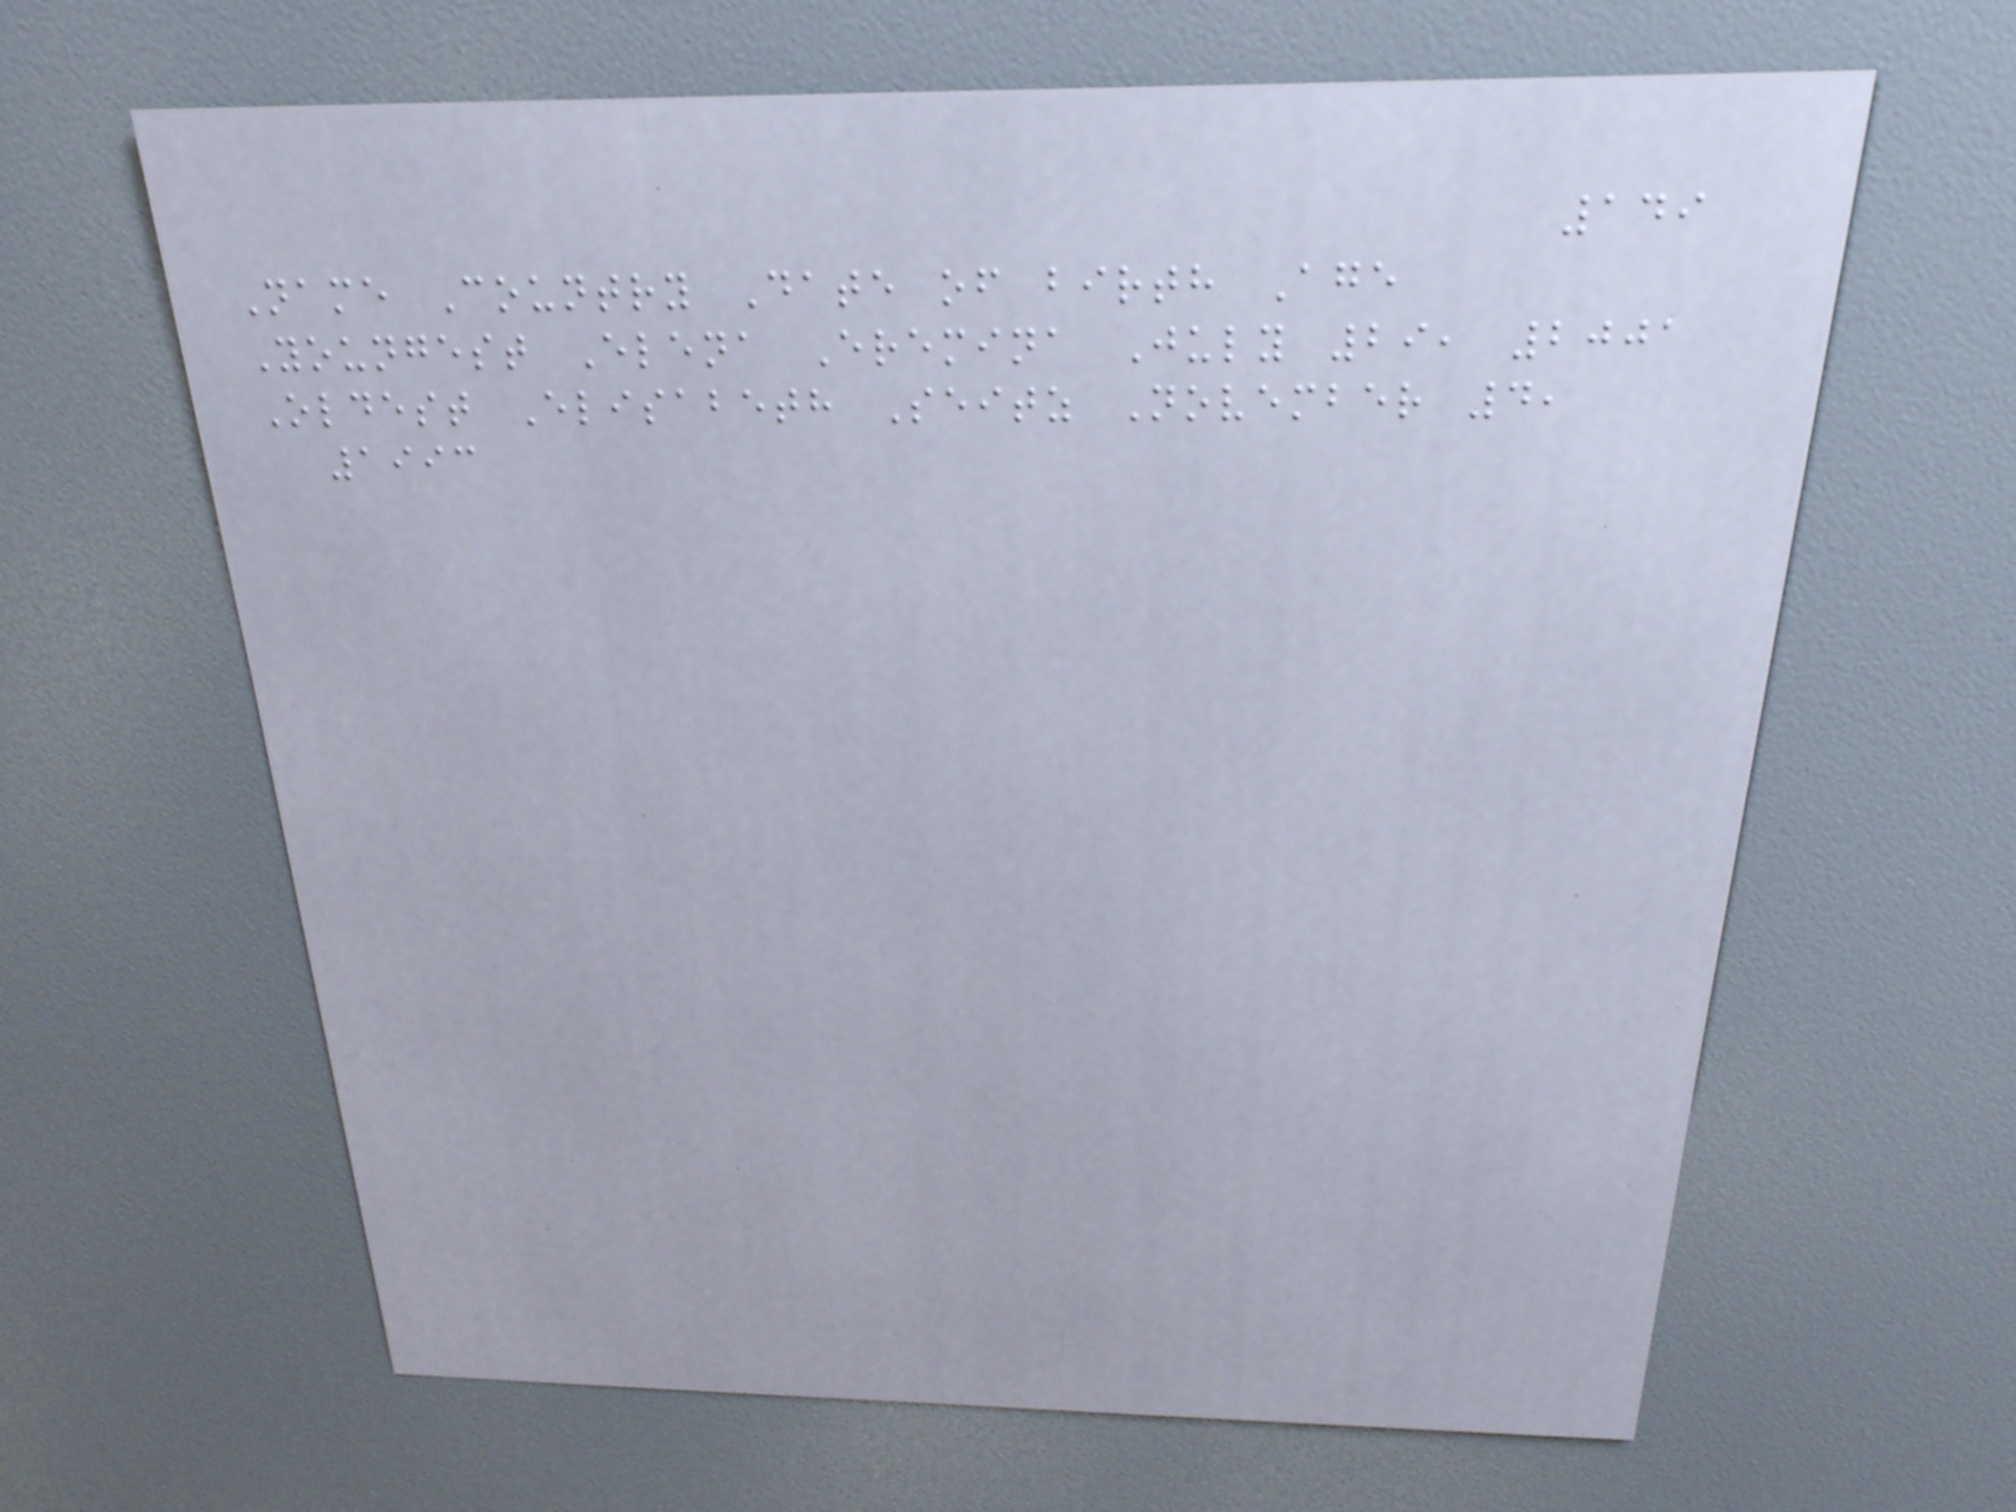149
Name Country Date of birth Age
Youngest Elena Eremina July 29, 2001
Oldest Elisabeth Seitz November 4,
1993
